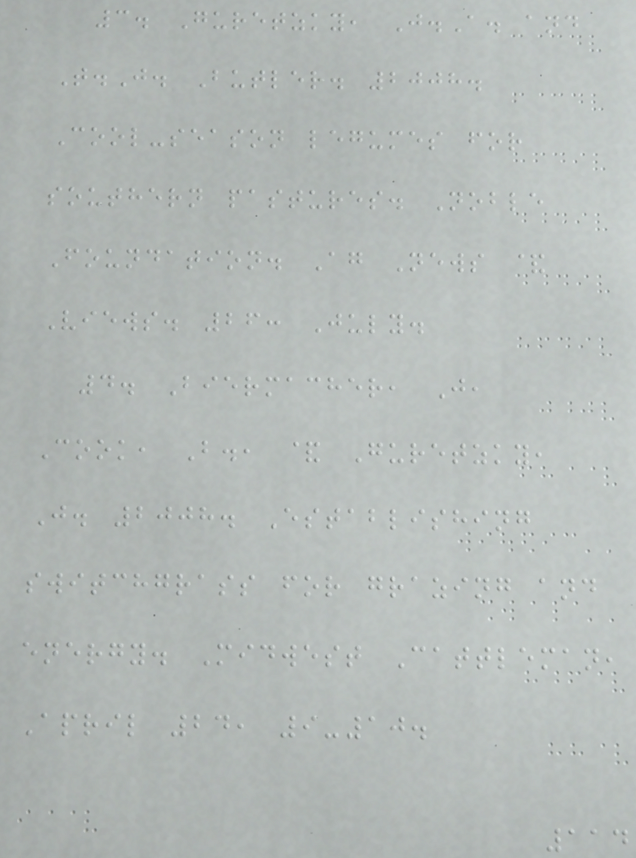3. Guretzky, J.A. and
T.J. Butler. 2008.
Cool-season legumes for
southern pastures. Noble
Foundation. Ag News &
Views. 26: July.
4. Biermacher, J,
Cook, B., & Guretzky,
J. 2008. Establishing
switchgrass for grazing and
energy. Midwest Cattleman,
April 24, 9-10.
114
